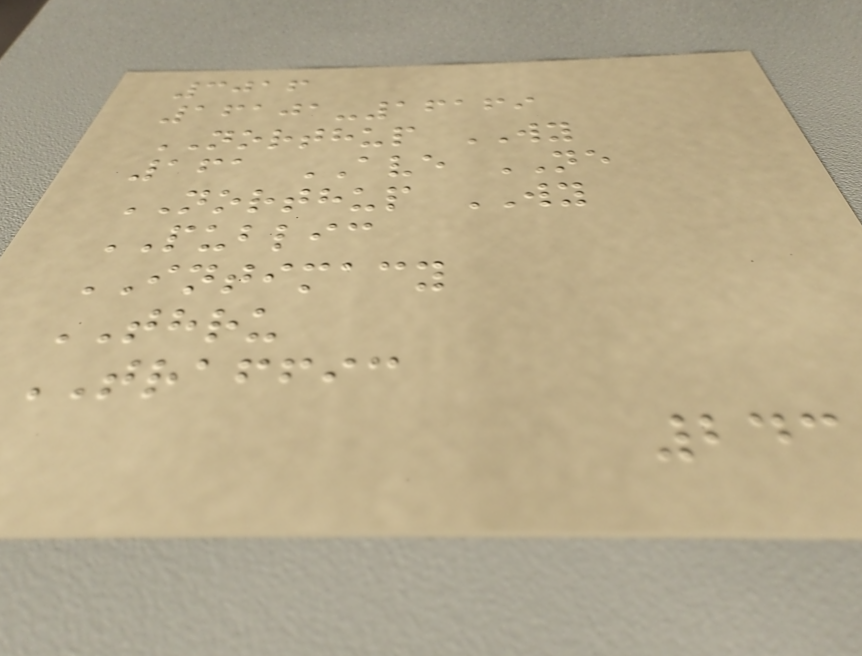3016
16101-16169
NORTHUP WY
161 AVE NE
NORTHUP WY
PUBLIC
INTIMACY
THRU
TRAFFIC
243
